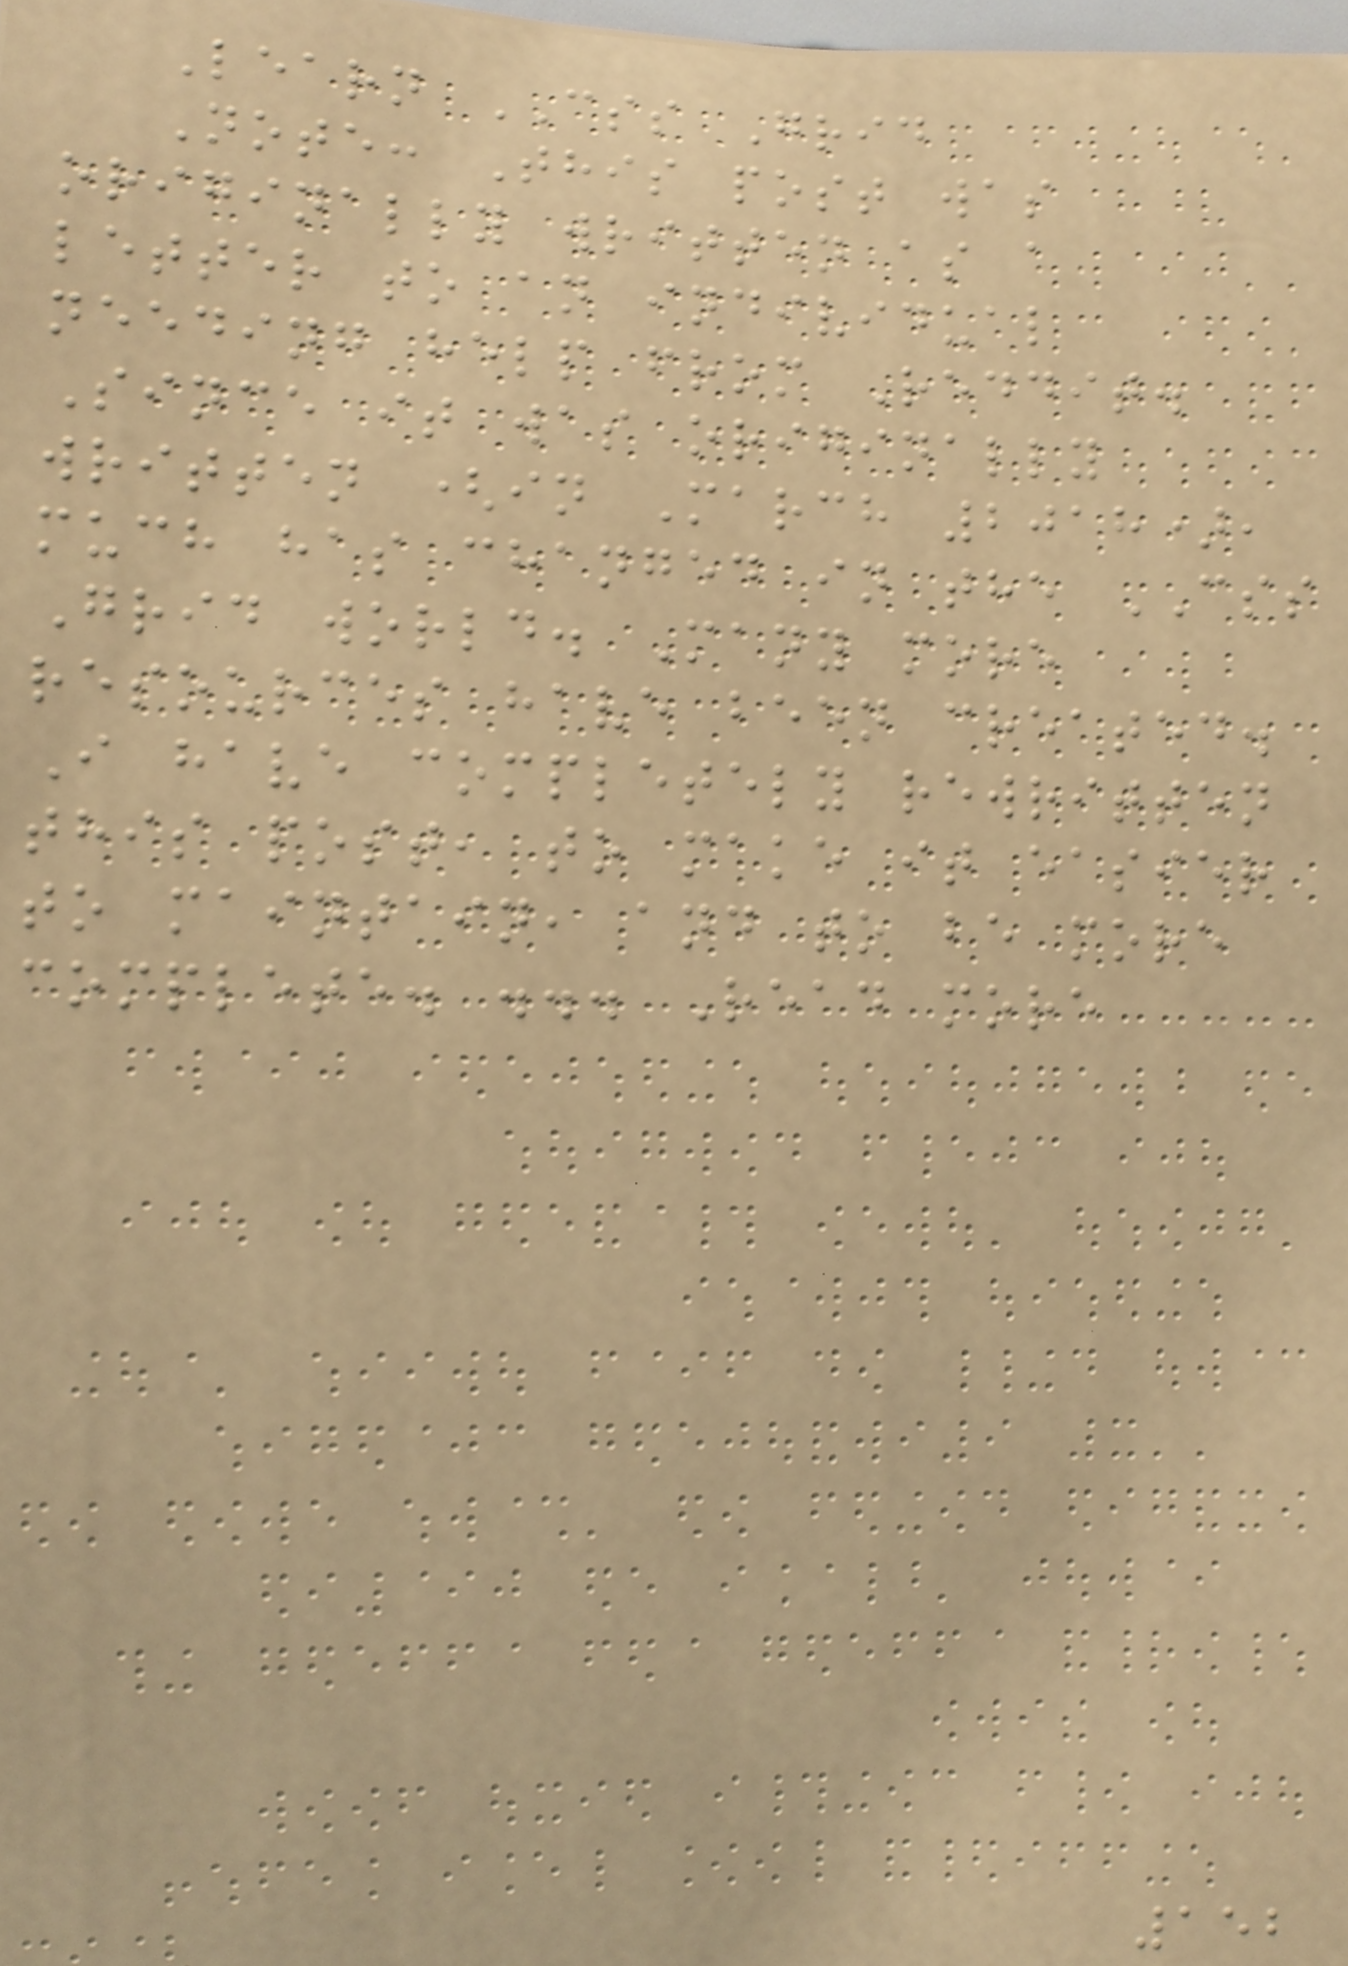Learn CSS Grid
Note: This post was
originally written as a
letter to an individual
needing help from Reddit.
Since it was originally
written (in March 2018),
much has changed in the CSS
Grid world. Many more
resources have been created.
I have completely rewritten
this post, to make it easier
to maintain, and to be more
complete. ... Read more
152
